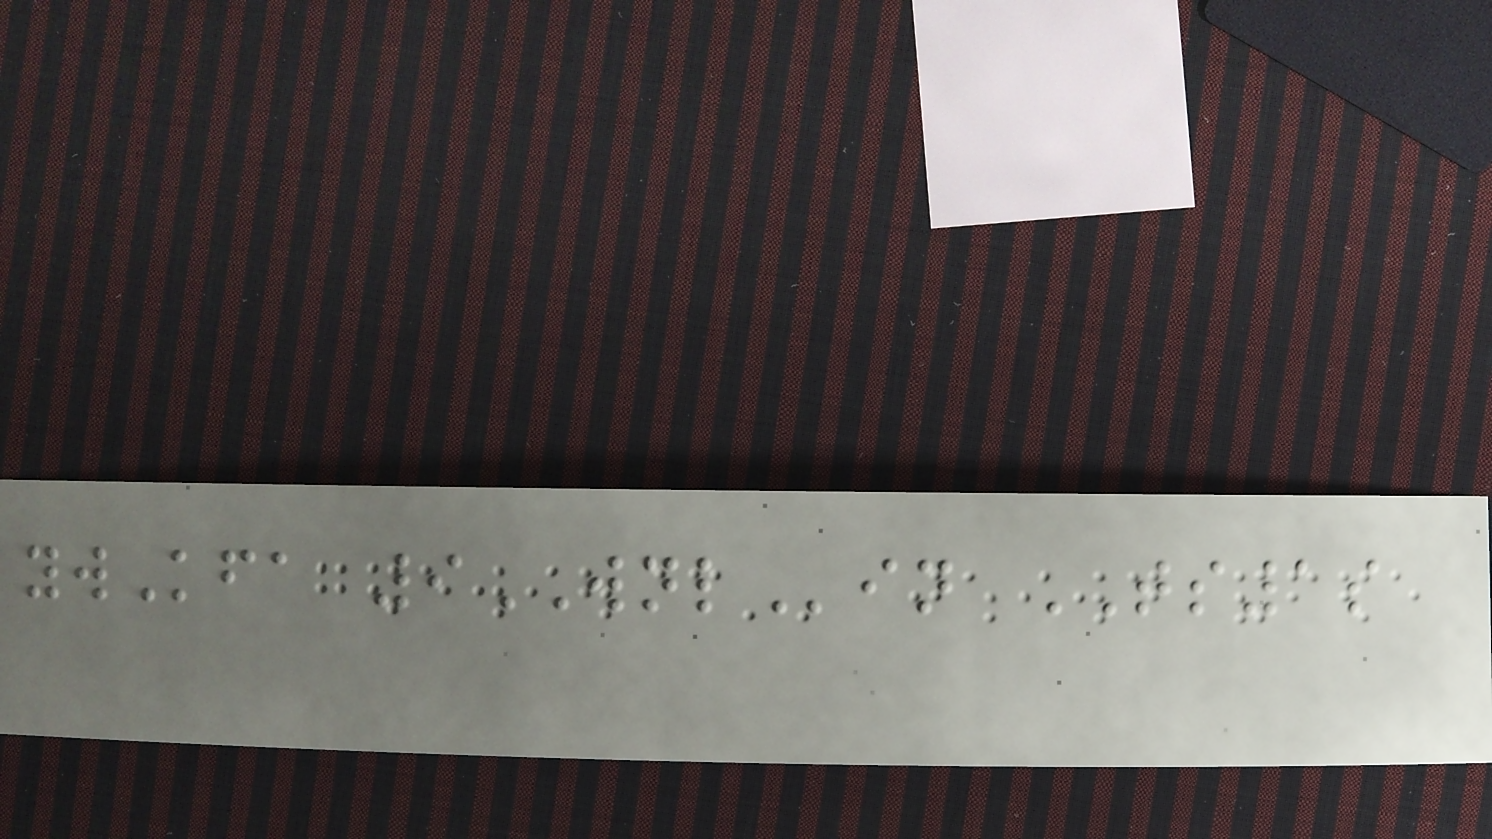ywKfa 9WNLin TS1s
